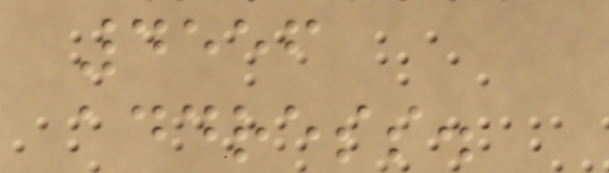4556
address.
